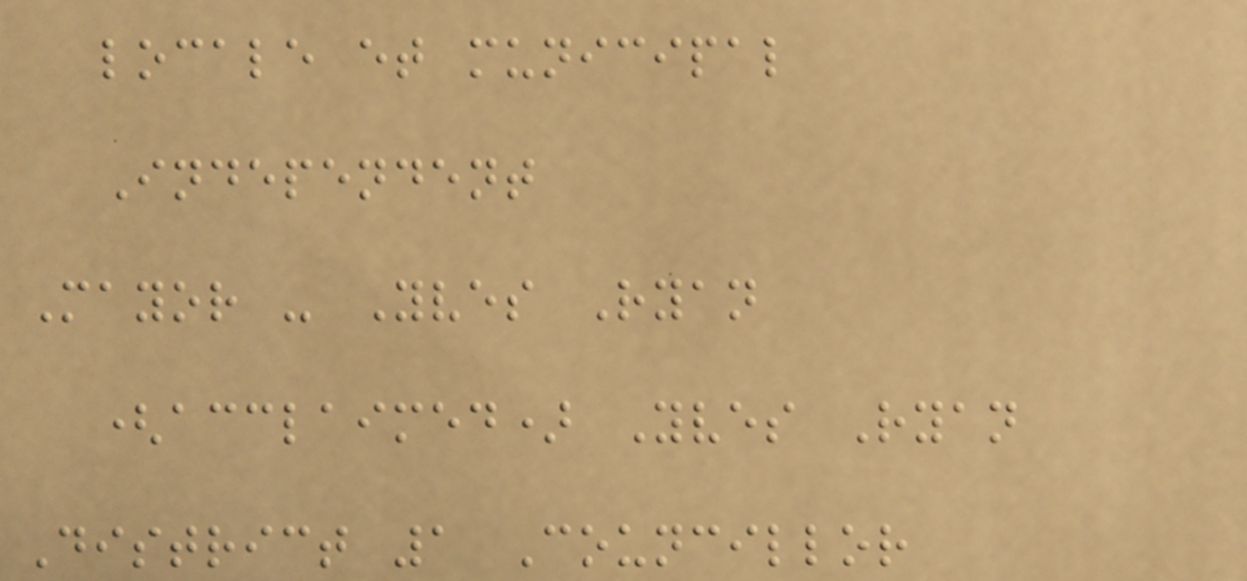locale et municipal
Independent
Mayor - Yves Ryan
(acclaimed) Yves Ryan
District 1 Councillor
